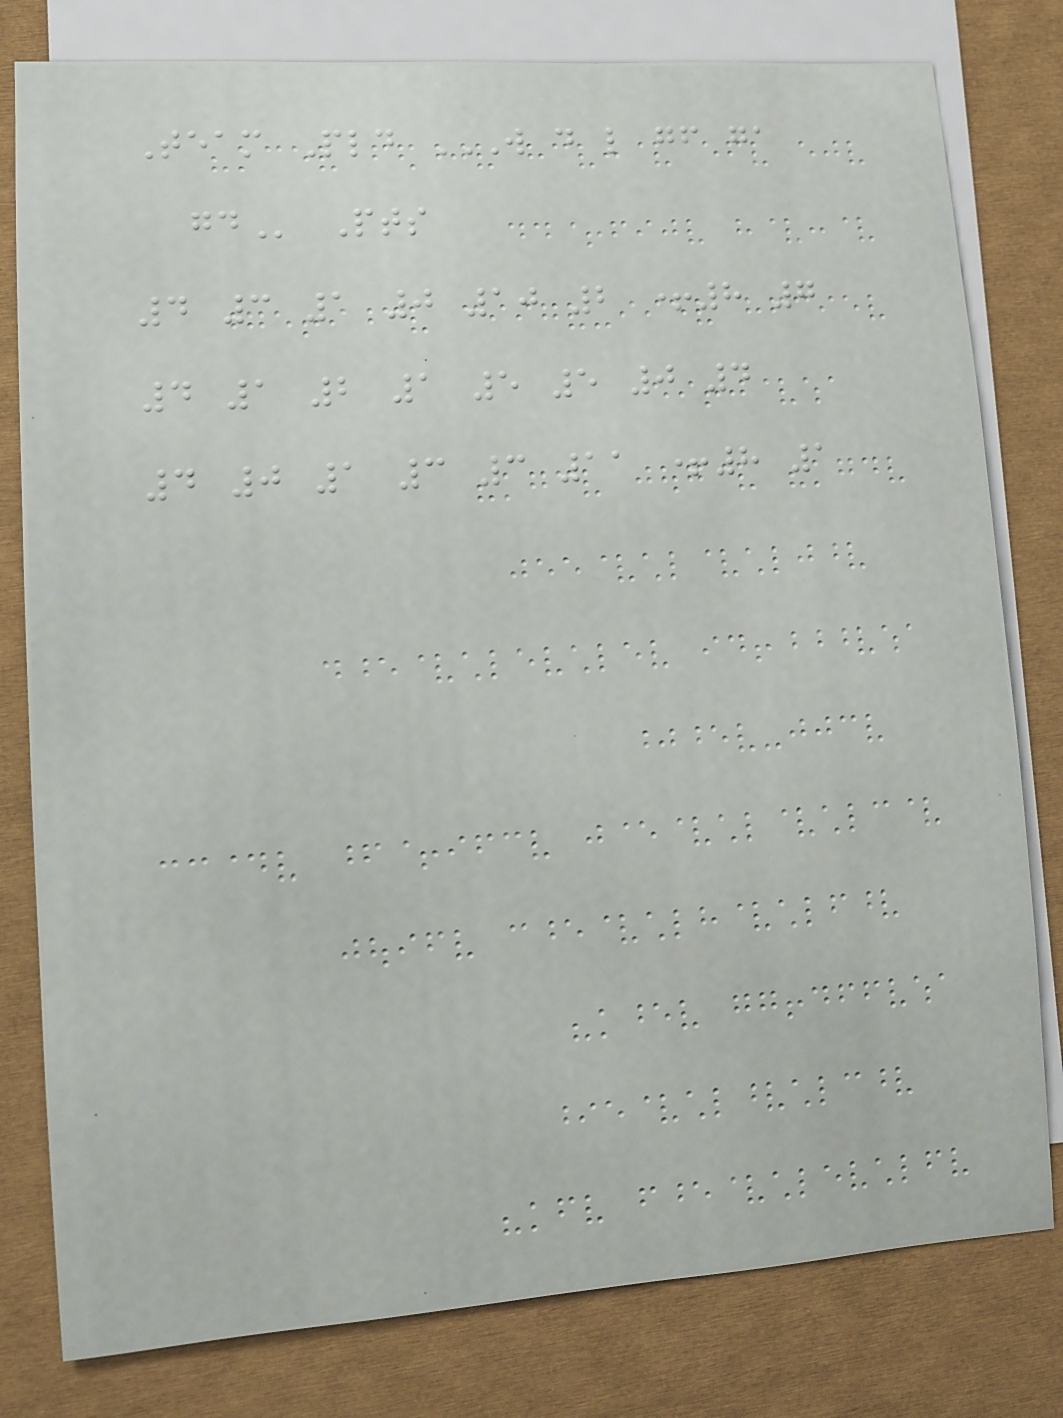Team Pld W D L GF GA
GD Pts
4 3 1 0 10 2 +8 7
4 1 2 1 5 5 0 4
4 0 1 3 3 11 +8 1
